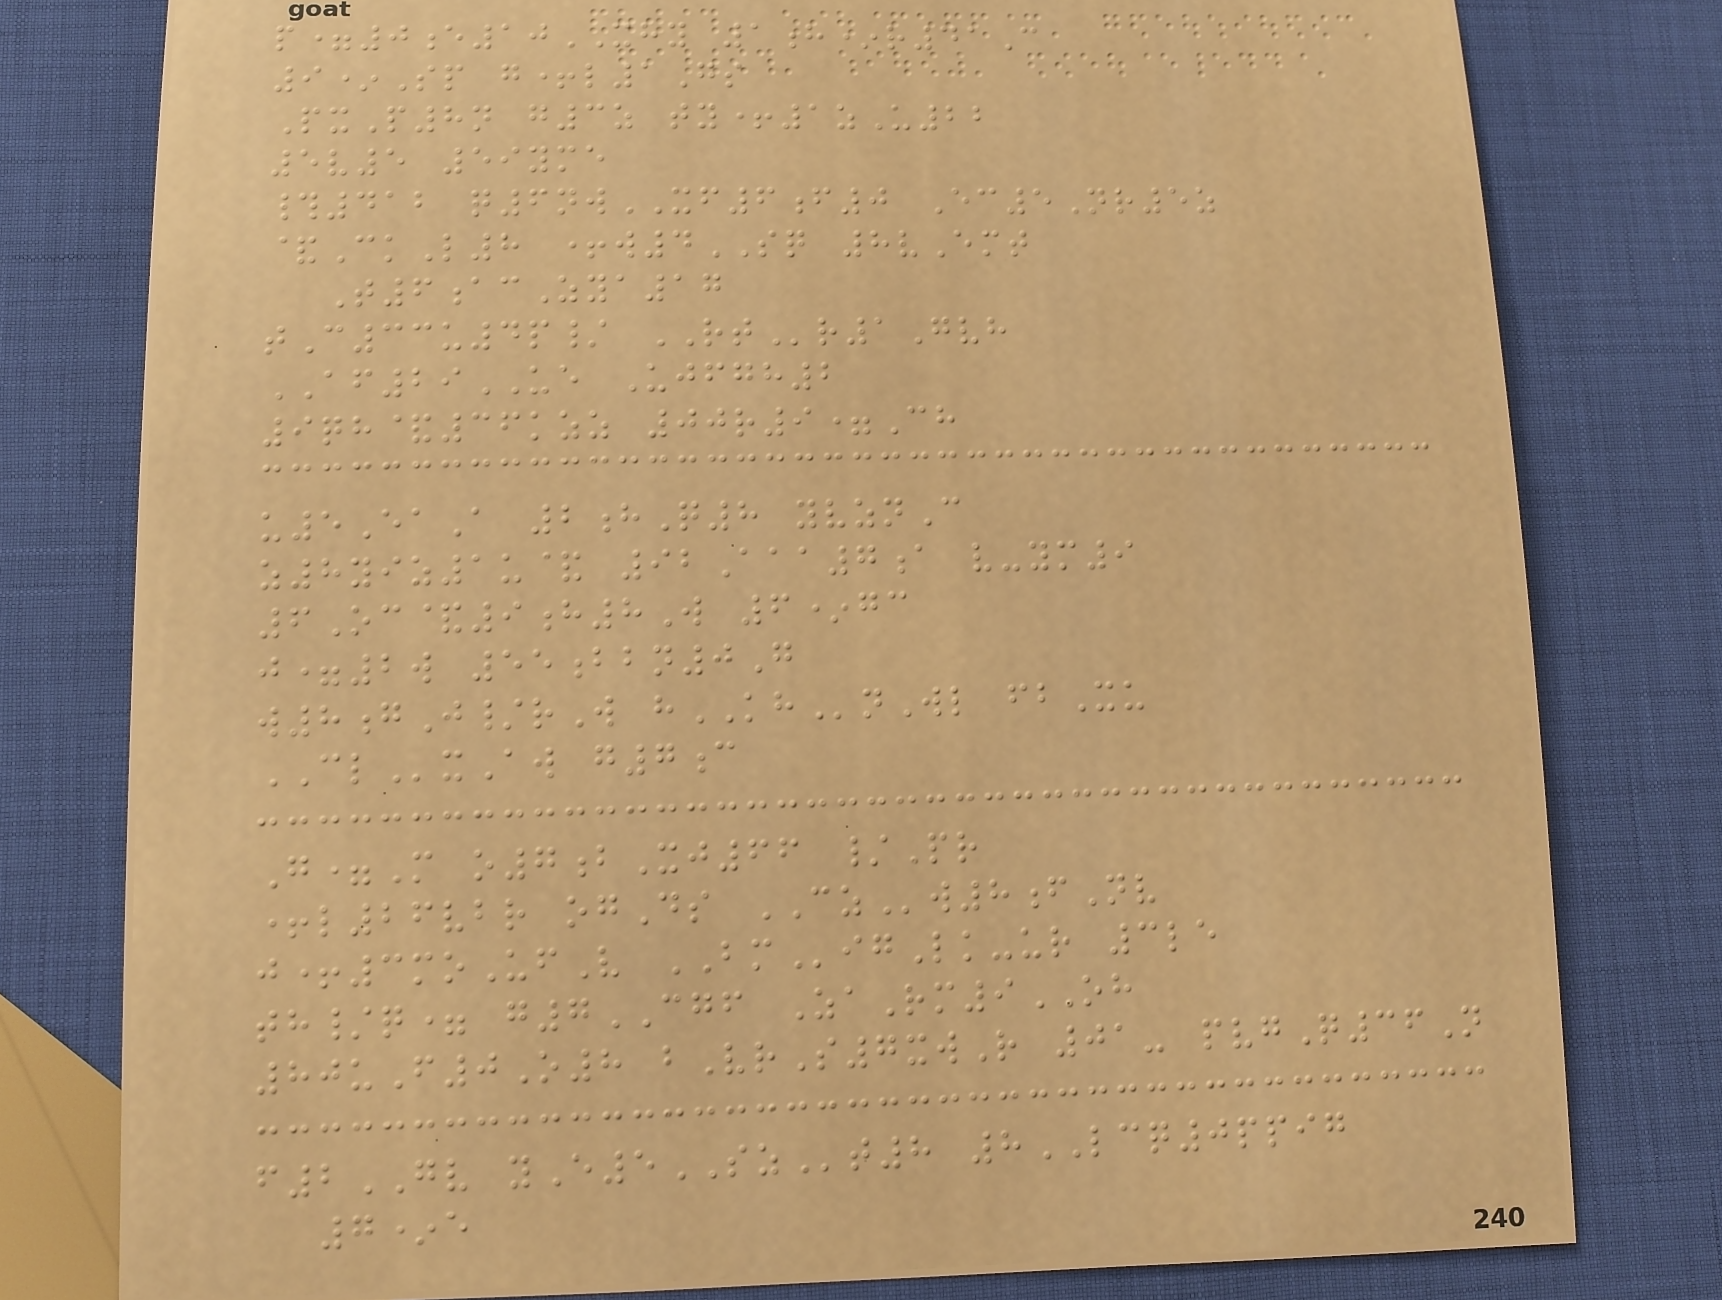p=0e10XHY 1h*r41C
9*Sp g+l1Gs
PxP8n g3z ty+1zU22
5v5 59yme
#412 q6nwXF6f0 Ec5Nr5z
&CkL8 +w4SQ 8vEmt
T6acZya17
tC33u4p/ RTr1Gvh
AF29UE Ujfgh2
9qh&36kzz 00r9=Ch
u5EaA 2hQ8 yvznC
z8yiz1u& 92Aaa7a v-ym9
6Oc&9h8W 6*gc
j=2w 55bbn0G
w8gJ/rW hKHnWl fbXu
CLxAw g7c
G=M o7bXj66 /Pr
+l26vbr ogDs CZw8fNv
j+3moUfV BMigLk-ur 3le
th/q= g7CGF ZaRm9OH
80uF0O8 bVrS7xwR 01- pvgQ36N
f2GV yE5SZt8 8LCQ0ppig
7*e
